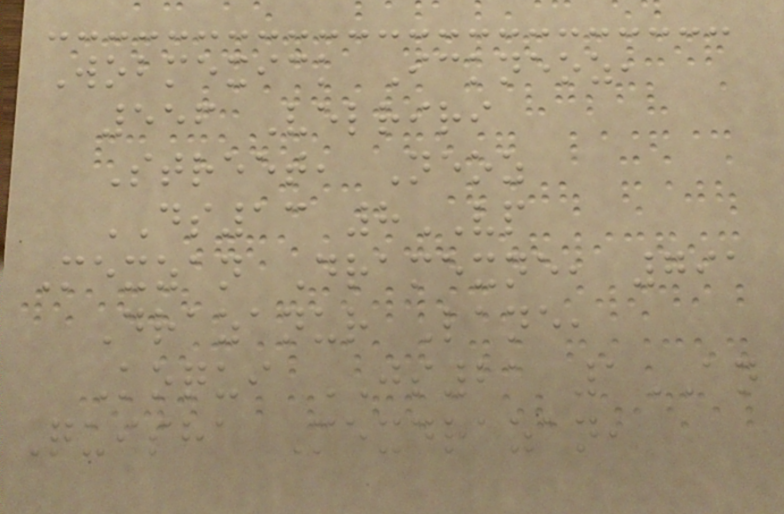Wobmexick Ickneoz,
556 Velriri
Street, Neoz
DS13 8VP
Mexzan Dramexne, 791
Drazanur Lane,
Koqui JS21 1AN
Quisha Mexdrazan,
